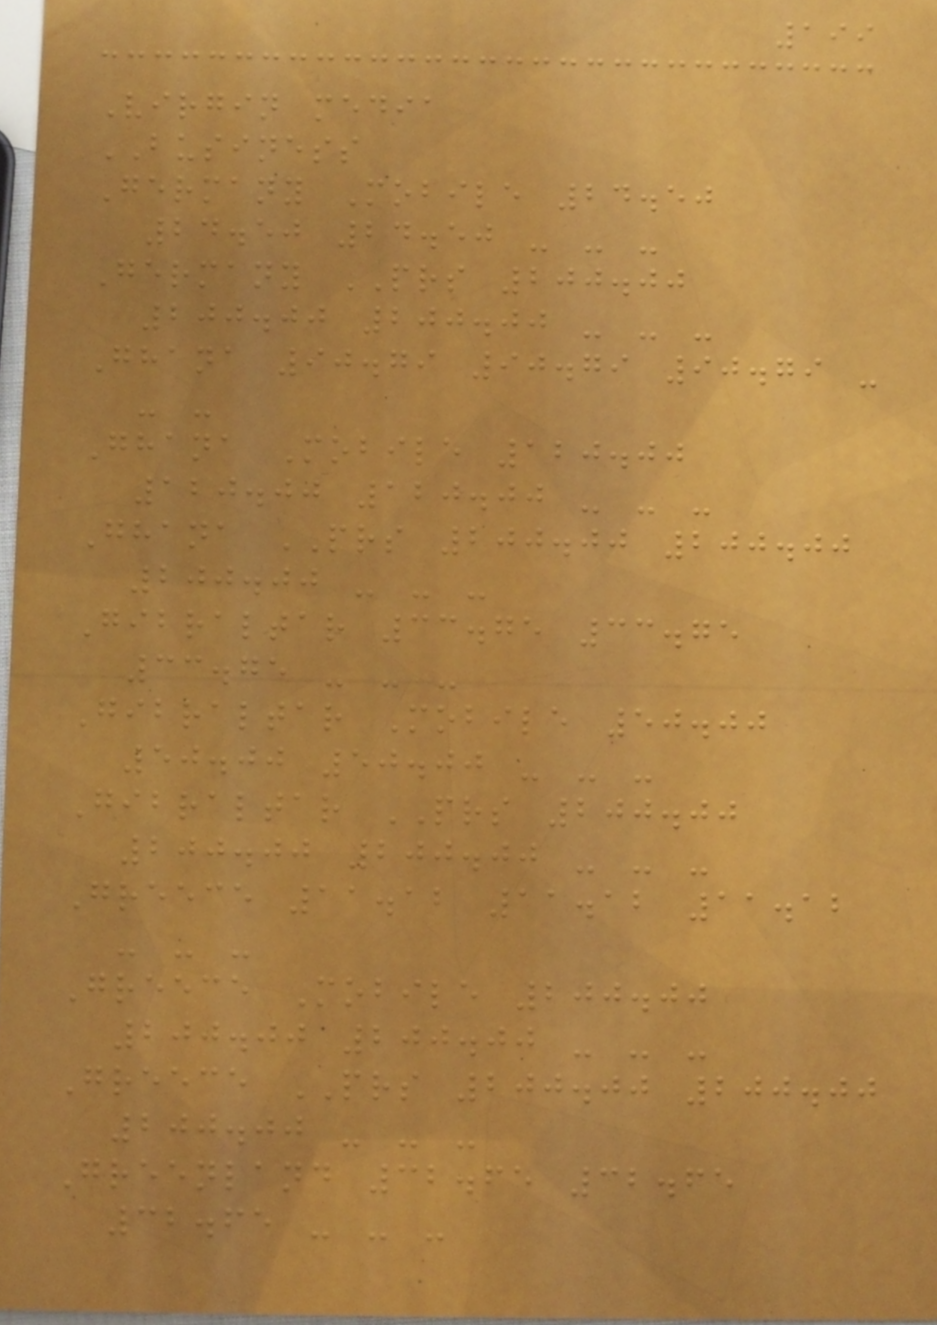199
Virgin media
BUSINESS
Germany Mobile 24.50
24.50 24.50 - - -
Germany PRS 200.00
200.00 200.00 - - -
Ghana 90.79 90.79 90.79 -
- -
Ghana Mobile 120.00
120.00 120.00 - - -
Ghana PRS 200.00 200.00
200.00 - - -
Gibraltar 33.75 33.75
33.75 - - -
Gibraltar Mobile 50.00
50.00 50.00 - - -
Gibraltar PRS 200.00
200.00 200.00 - - -
Greece 11.12 11.12 11.12
- - -
Greece Mobile 200.00
200.00 200.00 - - -
Greece PRS 200.00 200.00
200.00 - - -
Greenland 32.65 32.65
32.65 - - -
